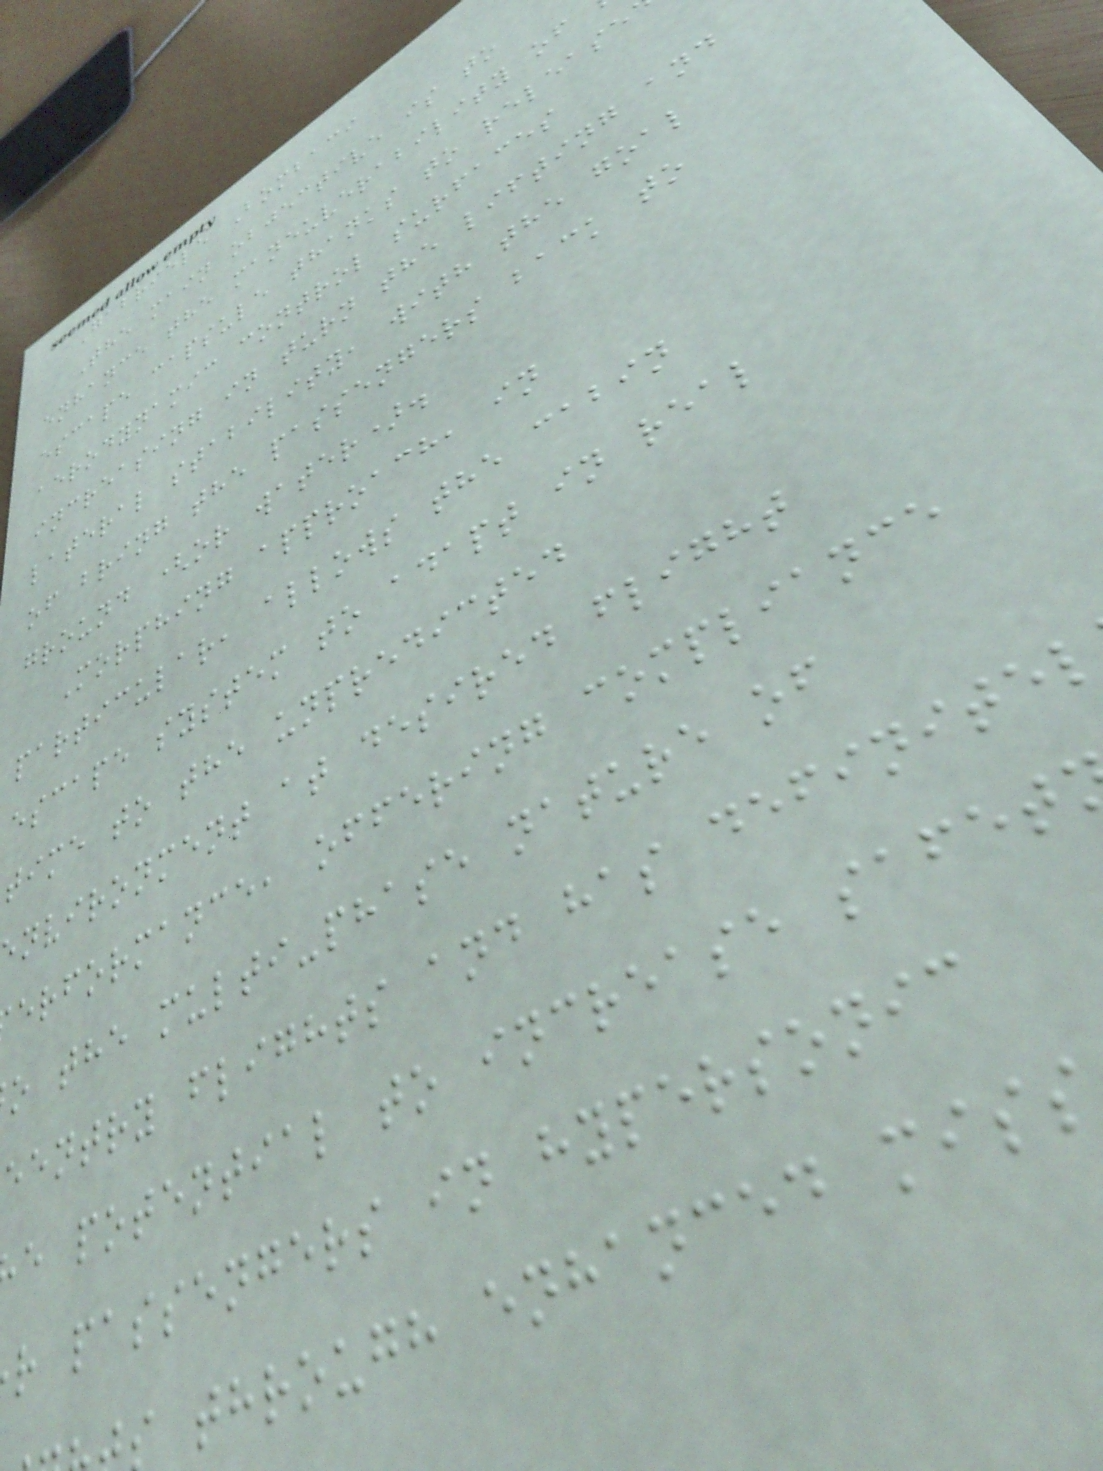Gabriele Bombaci
The main objective is to
enhance the maneuverability of
escape capsule thanks to release
aerodynamic control surfaces
increasing in turn the lifting and
lateral stability, with the goal
of bring the passengers back to
ground (or water).
Morphing approach, in
particular, allows the cabin
escape system to adapt in real
time to the unpredicted
nvironment at desired flight
erformance, offering compliance
o the multi-phase nature of
eentry flights and has definite
e potential to increase safet
r passengers in hypersonic
s through enhanced miss
